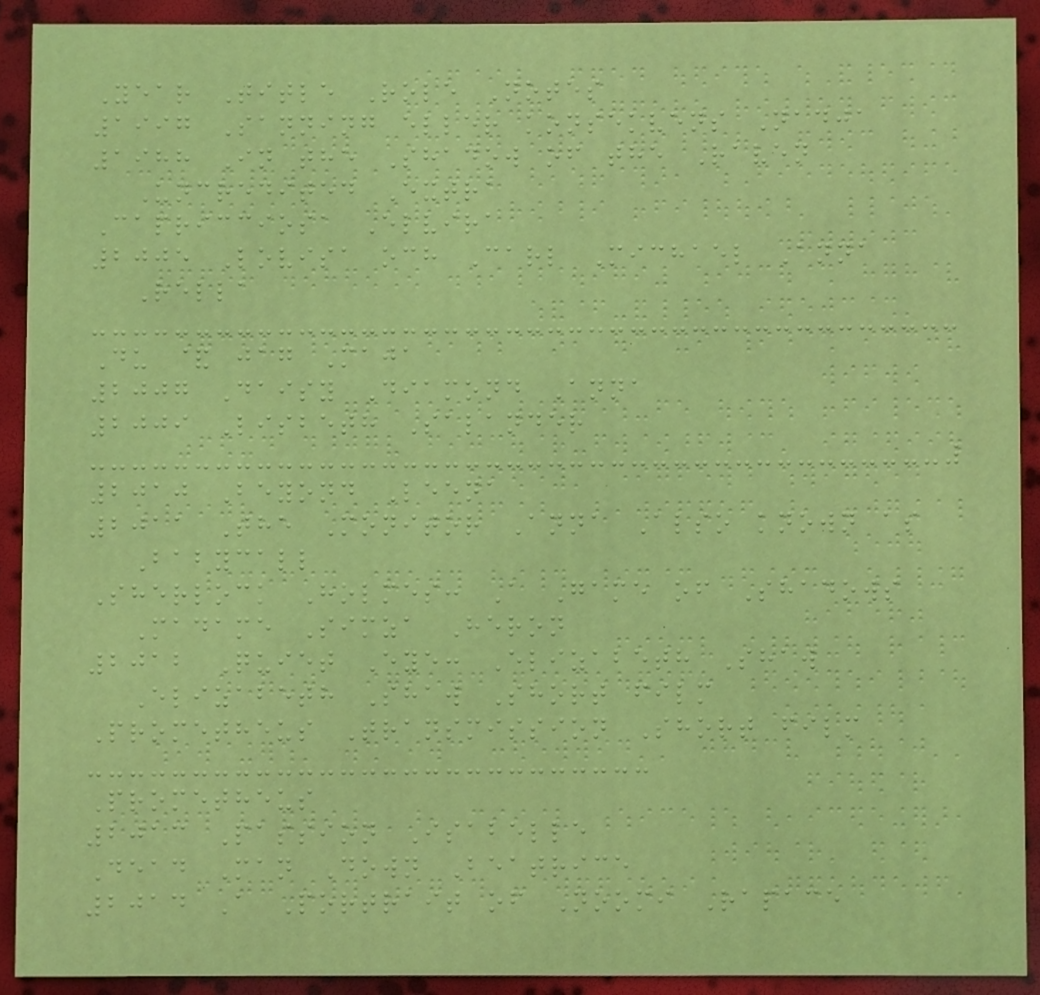Year Title Role Notes
1997 Sanning eller konsekvens Nadja
1988 In the Shadow of the Raven
Uncredited Extra
Capricciosa Elvira
2005 Lovisa och Carl Michael Anna
Rella
Du & jag Maja
2007 Daisy Diamond Anna
2009 Lisbeth Salander
2010 Beyond Leena
2011 The Monitor Anna Also known as
Babycall
Sherlock Holmes: A Game of Shadows
Madame Simza Heron
2012 Quiet Eye: Elizabeth Shaw
Elizabeth Shaw Short film
Prometheus Transmission Short film
Prometheus
2013 Passion Isabelle
Dead Man Down Beatrice
2014 A Portrait of Noomi Rapace
